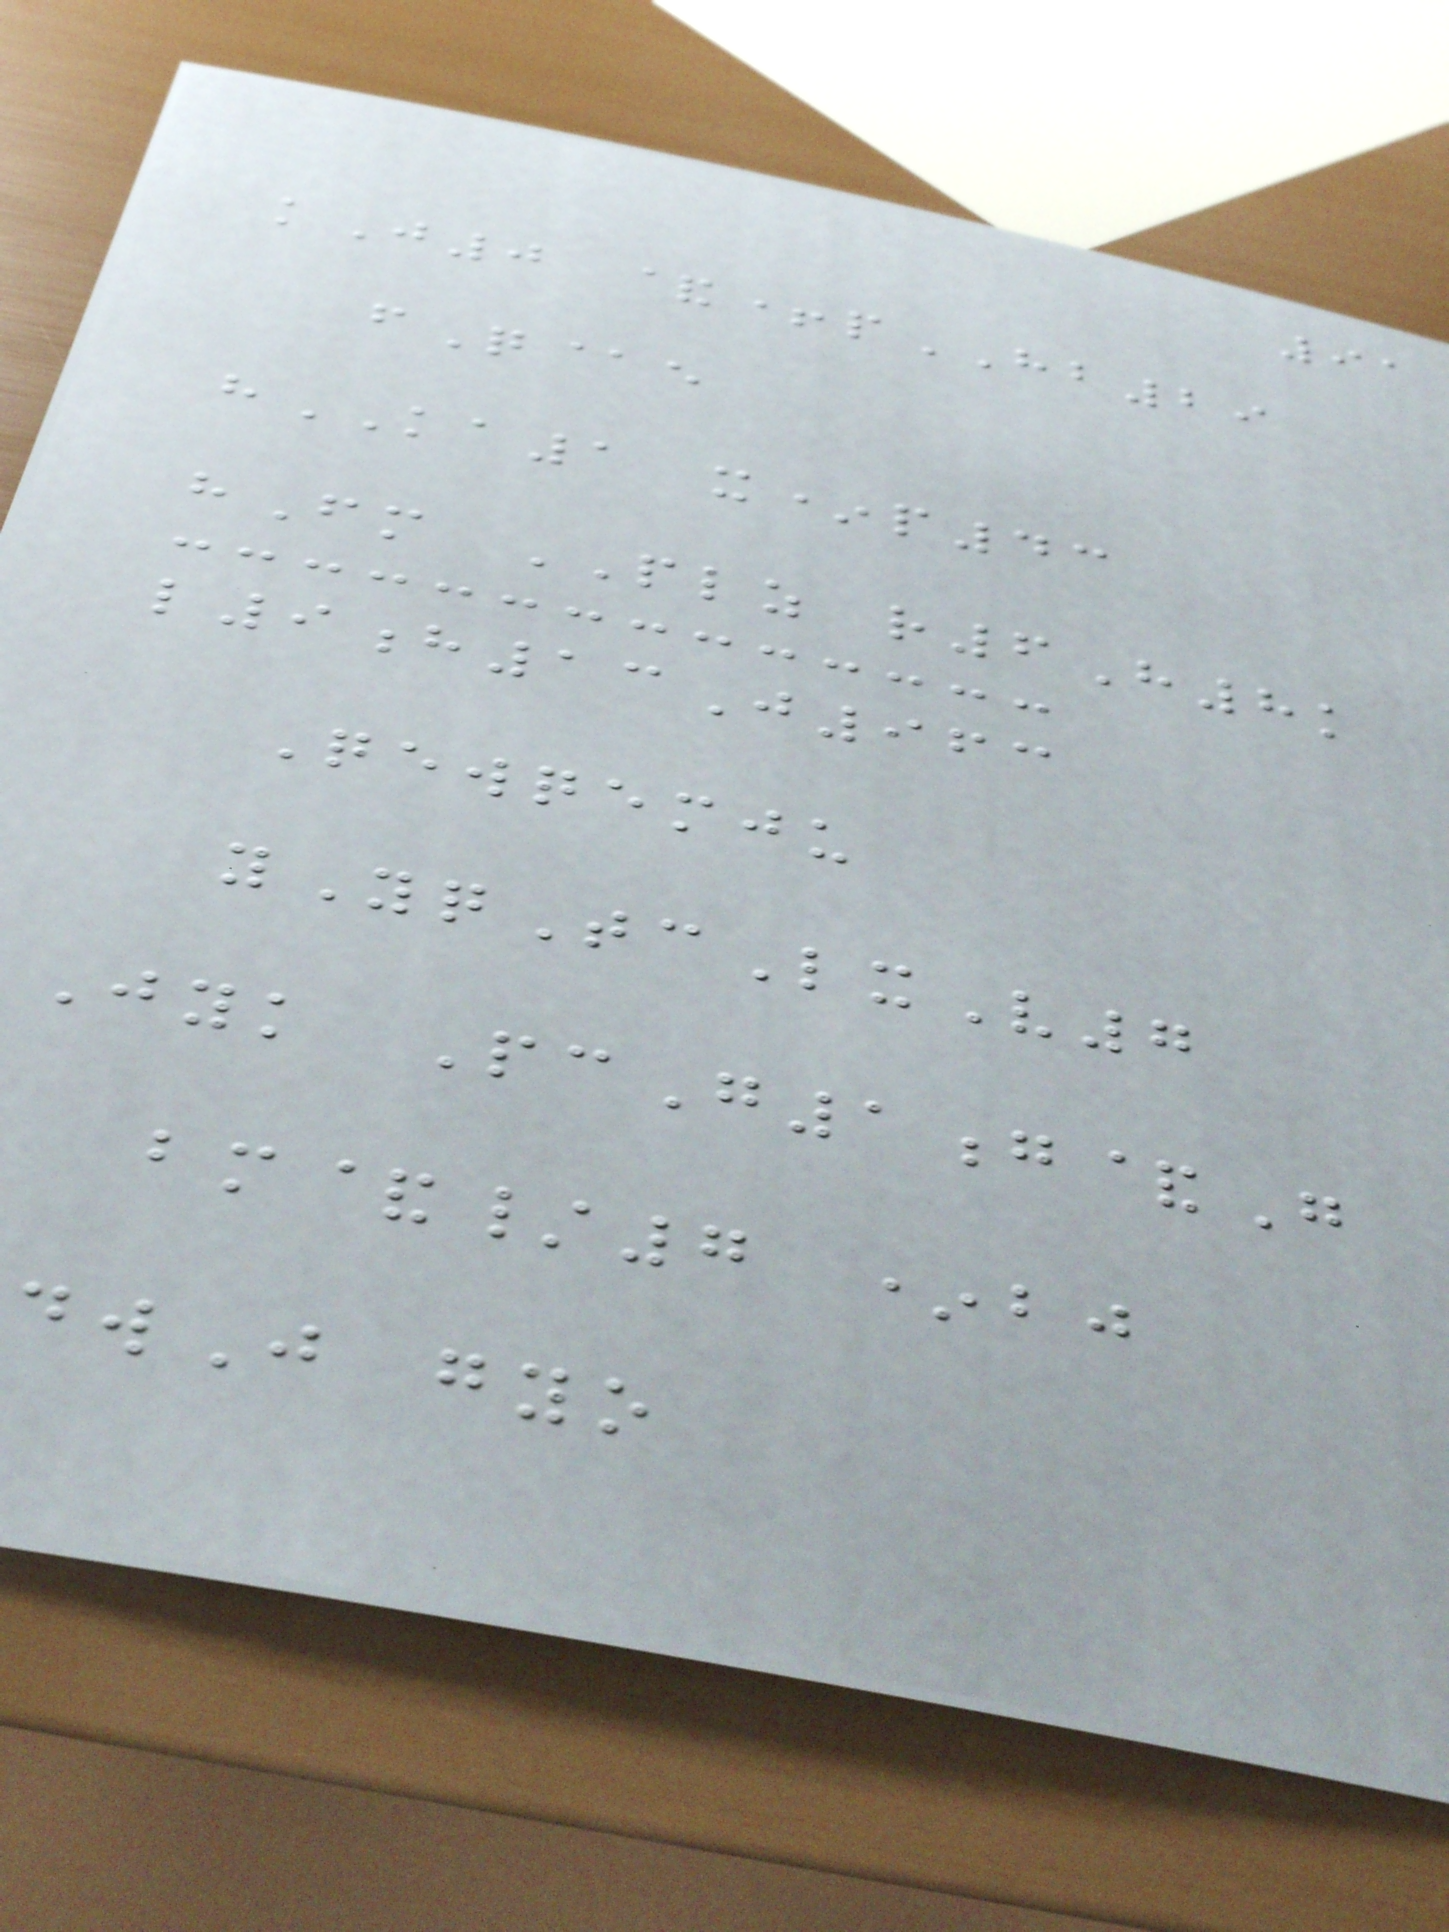91
kJ0 &+pHB29
fQ@e
hKA1 x*p43
hFm PLZ r6H8k
l9h13J963
Qewqemju
yYqTcLxV7
Jyk PcG1g&G
bm&/7 *bj
wJ gyo
